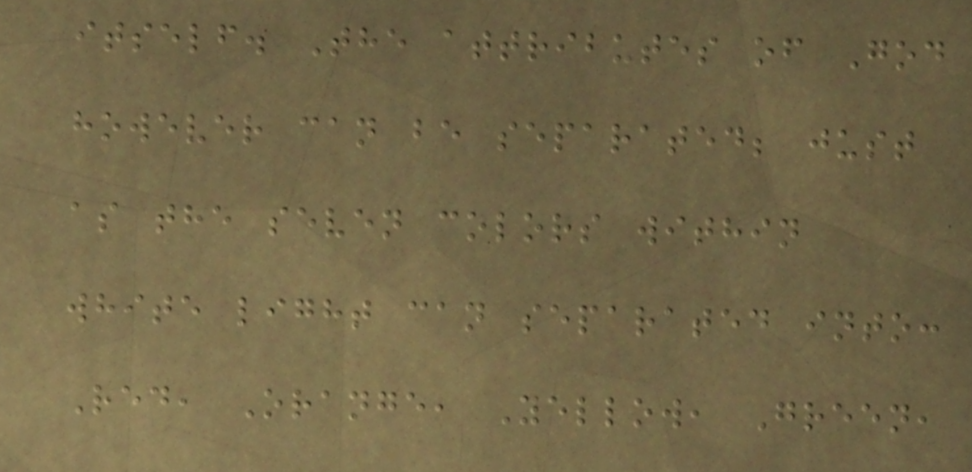itself. The attributes of God
however can be separated; just
as the seven colors within
white light can separated into:
Red, Orange, Yellow, Green,
